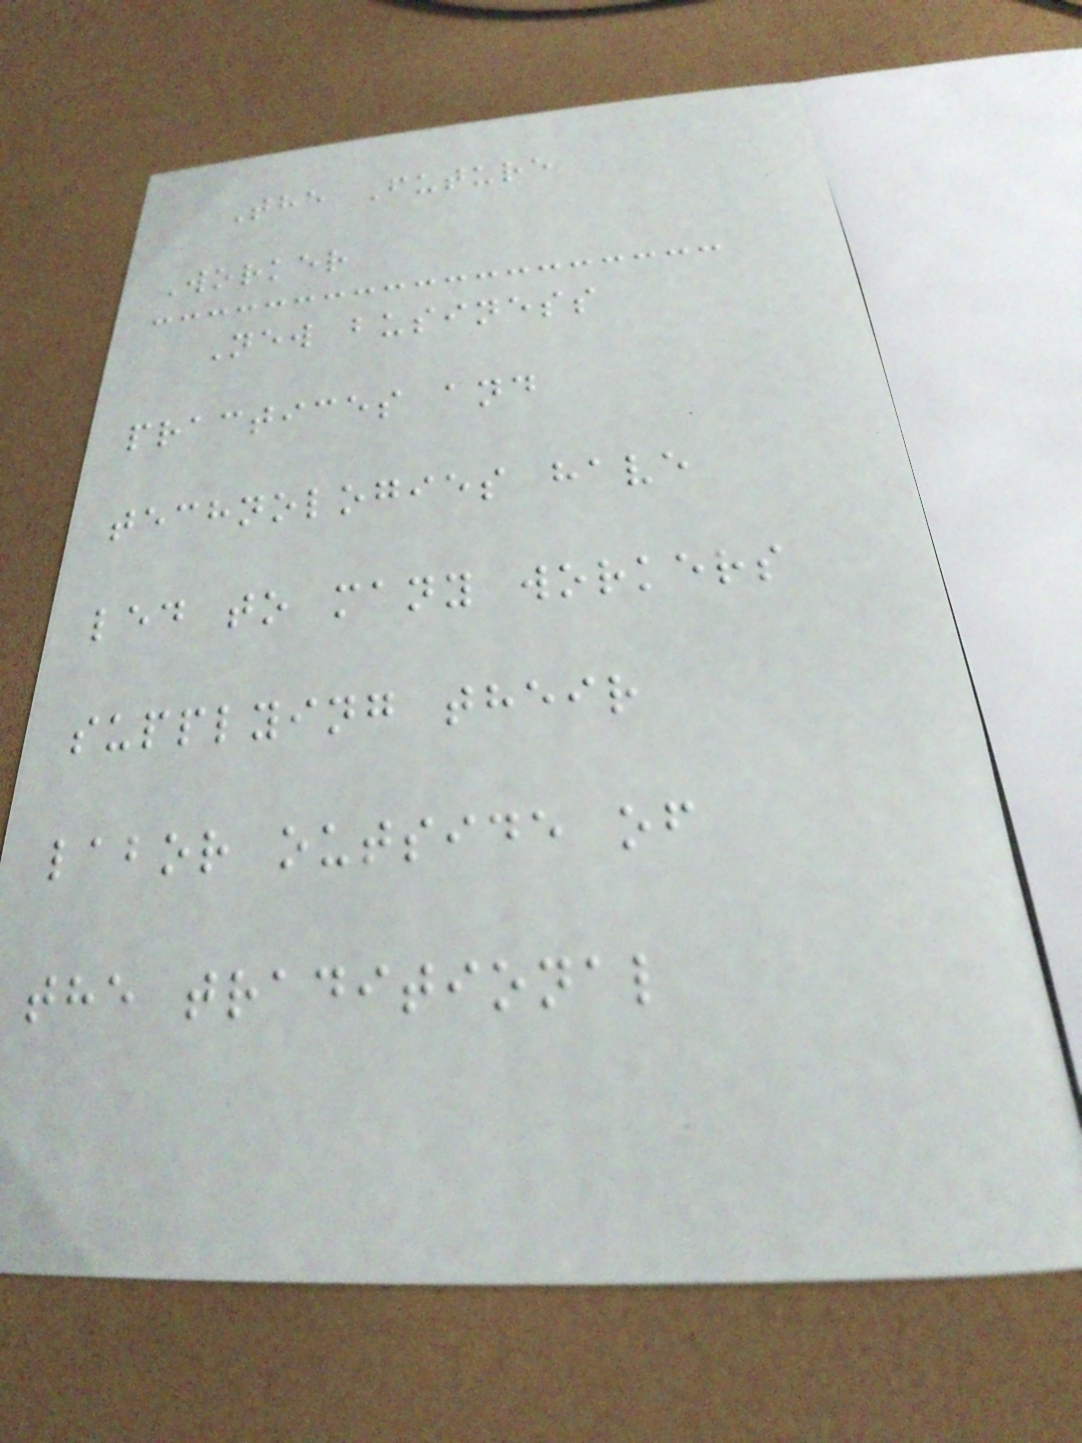The Future
Worker
New business
practices and
technologies have
led to many workers
supplying their
labor outside of
the traditional
